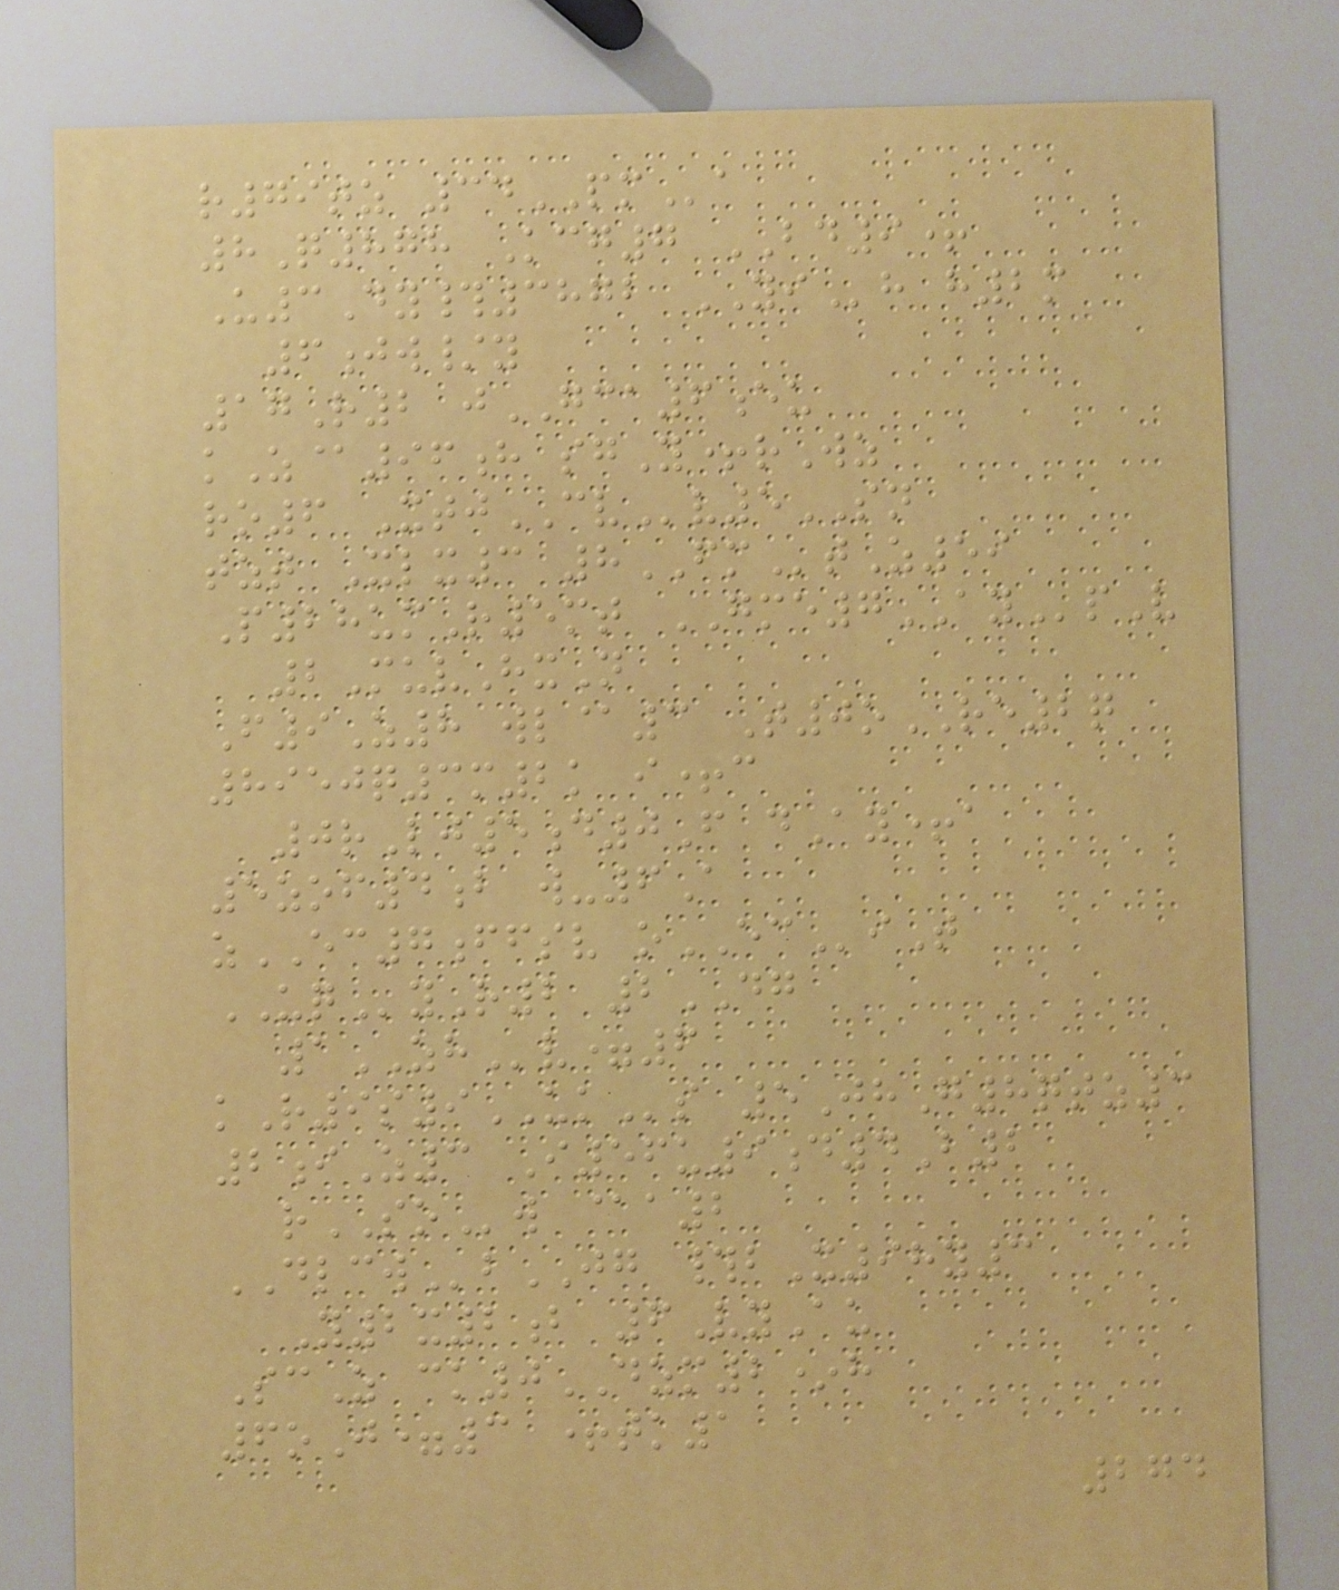r79tz 34PMa
8Q878 Kcg7 BD9+
U3Dy#3872 YIh h2m
6jw/y
17R2 jGCA6eu
kZ@96h sgY+rWz
ro6 XtjCVv5SN
tzt Xlx3 8FMtZ59
P28umR5mt GME7AYpV
2MuvHxN
F9Z8 wl@3 T0oRE2q
8950q3m2k i+c
0rLj5d0F dAy+a
5zof4b w-6A
zEC7ffsv oECiT
UQyR2 2DG
1ZHv=6
kR9s9UKs 5JhG8qtz3
2iZ3 I56u9d4B2
rSOw @a2
DLCWbJG #bX98y3
Y2x2b 6VyAu
ScZ ck0DZM2*h
6oJ=3 +tk1
274
